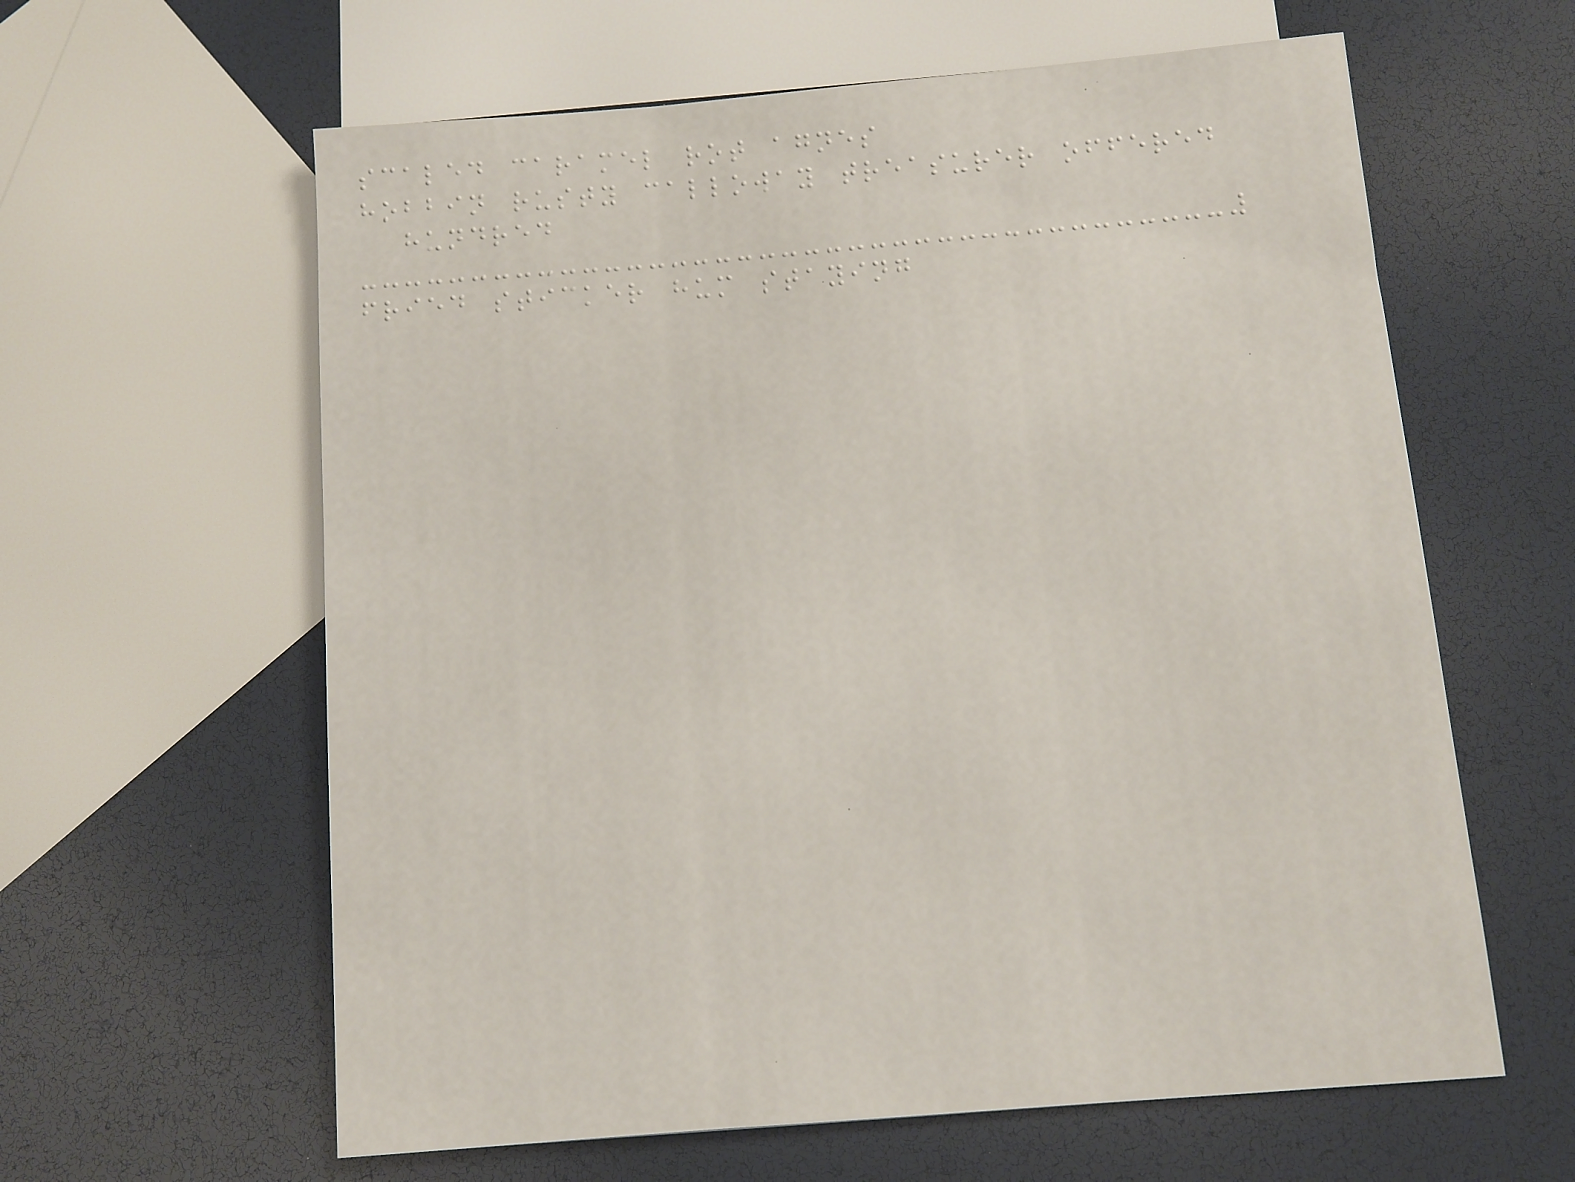scaled caramel rot agnes
hobbin rusty calloway treasurer offered
hundred
fried sticker hum staying
